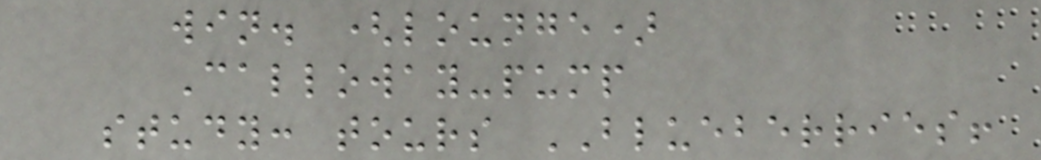win. (lounge)
Calloway-pump
study: tours BLUEBERRIES!
